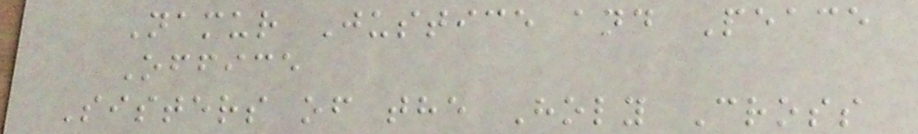Namur Justice and Peace
Office
Sisters of the Holy Cross
